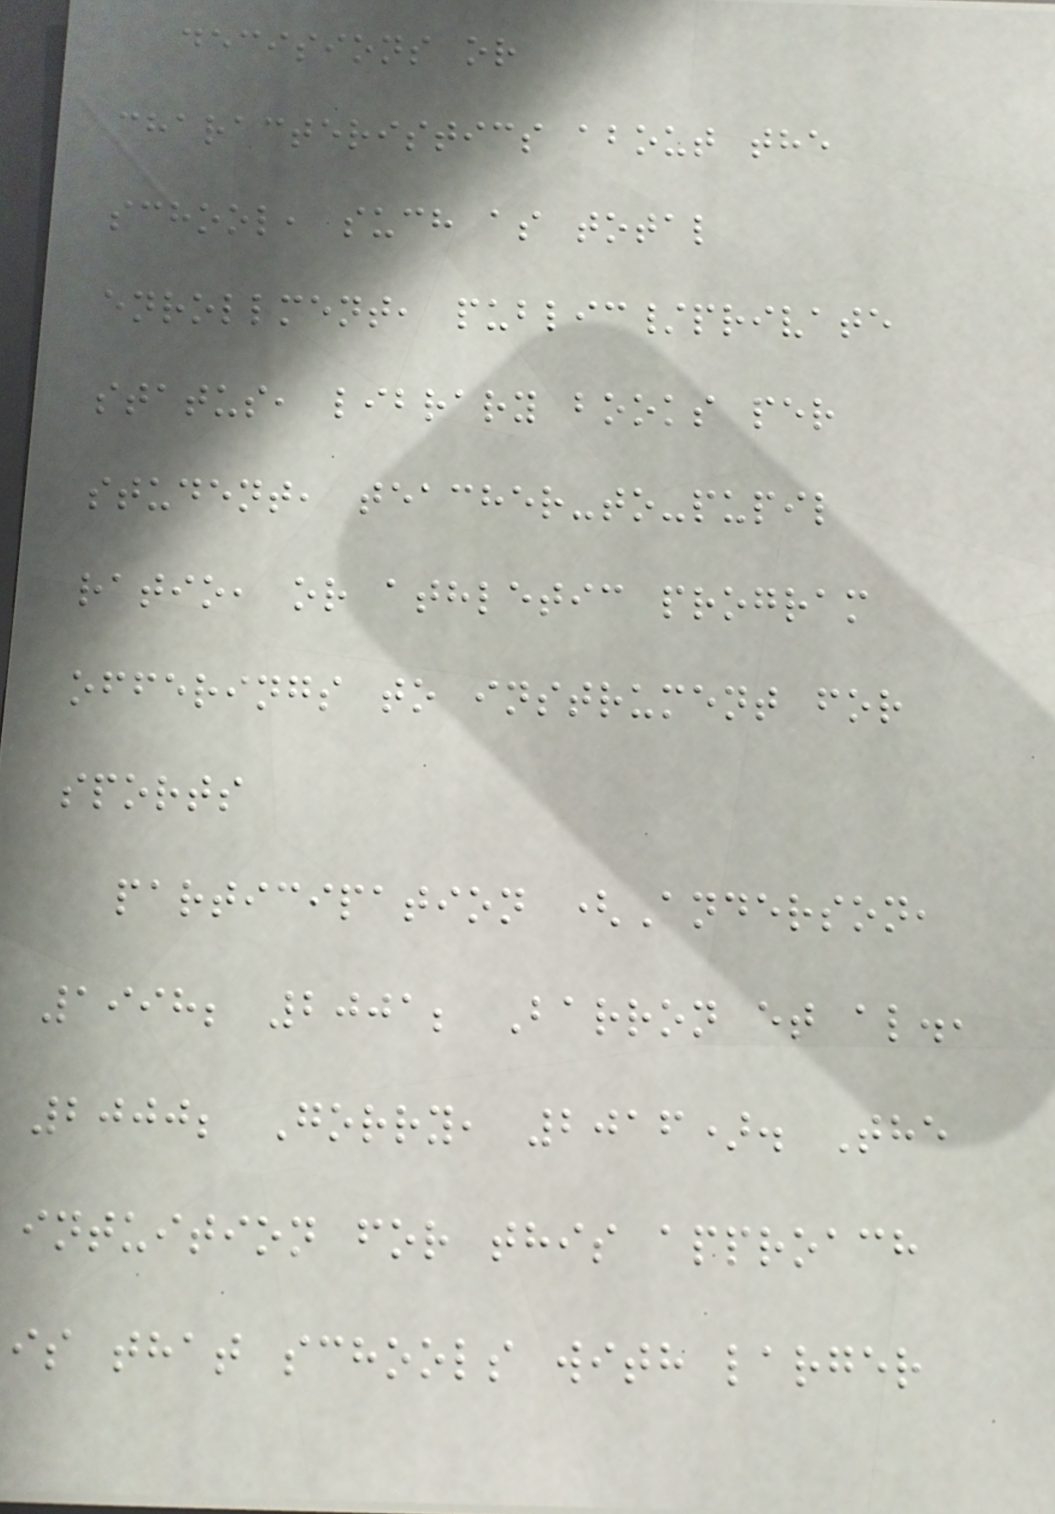decisions or
characteristics about the
school, such as total
enrollment, public/private
status, library books per
student, teacher-to-pupil
ratio, or athletic program
offerings to instrument for
sports
participation (Anderson,
1998; 2001; Barron et al.,
2000; Gorry, 2016). The
intuition for this approach
is that schools with larger
